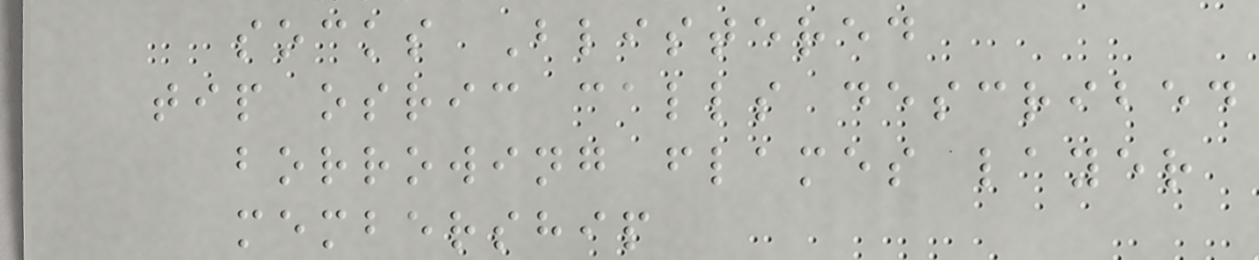socks Blistered
tip osric calls described
borrowing flames layer
membership
